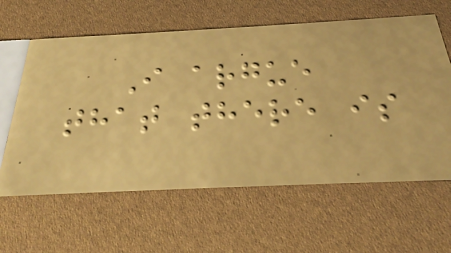I argue
that there is
